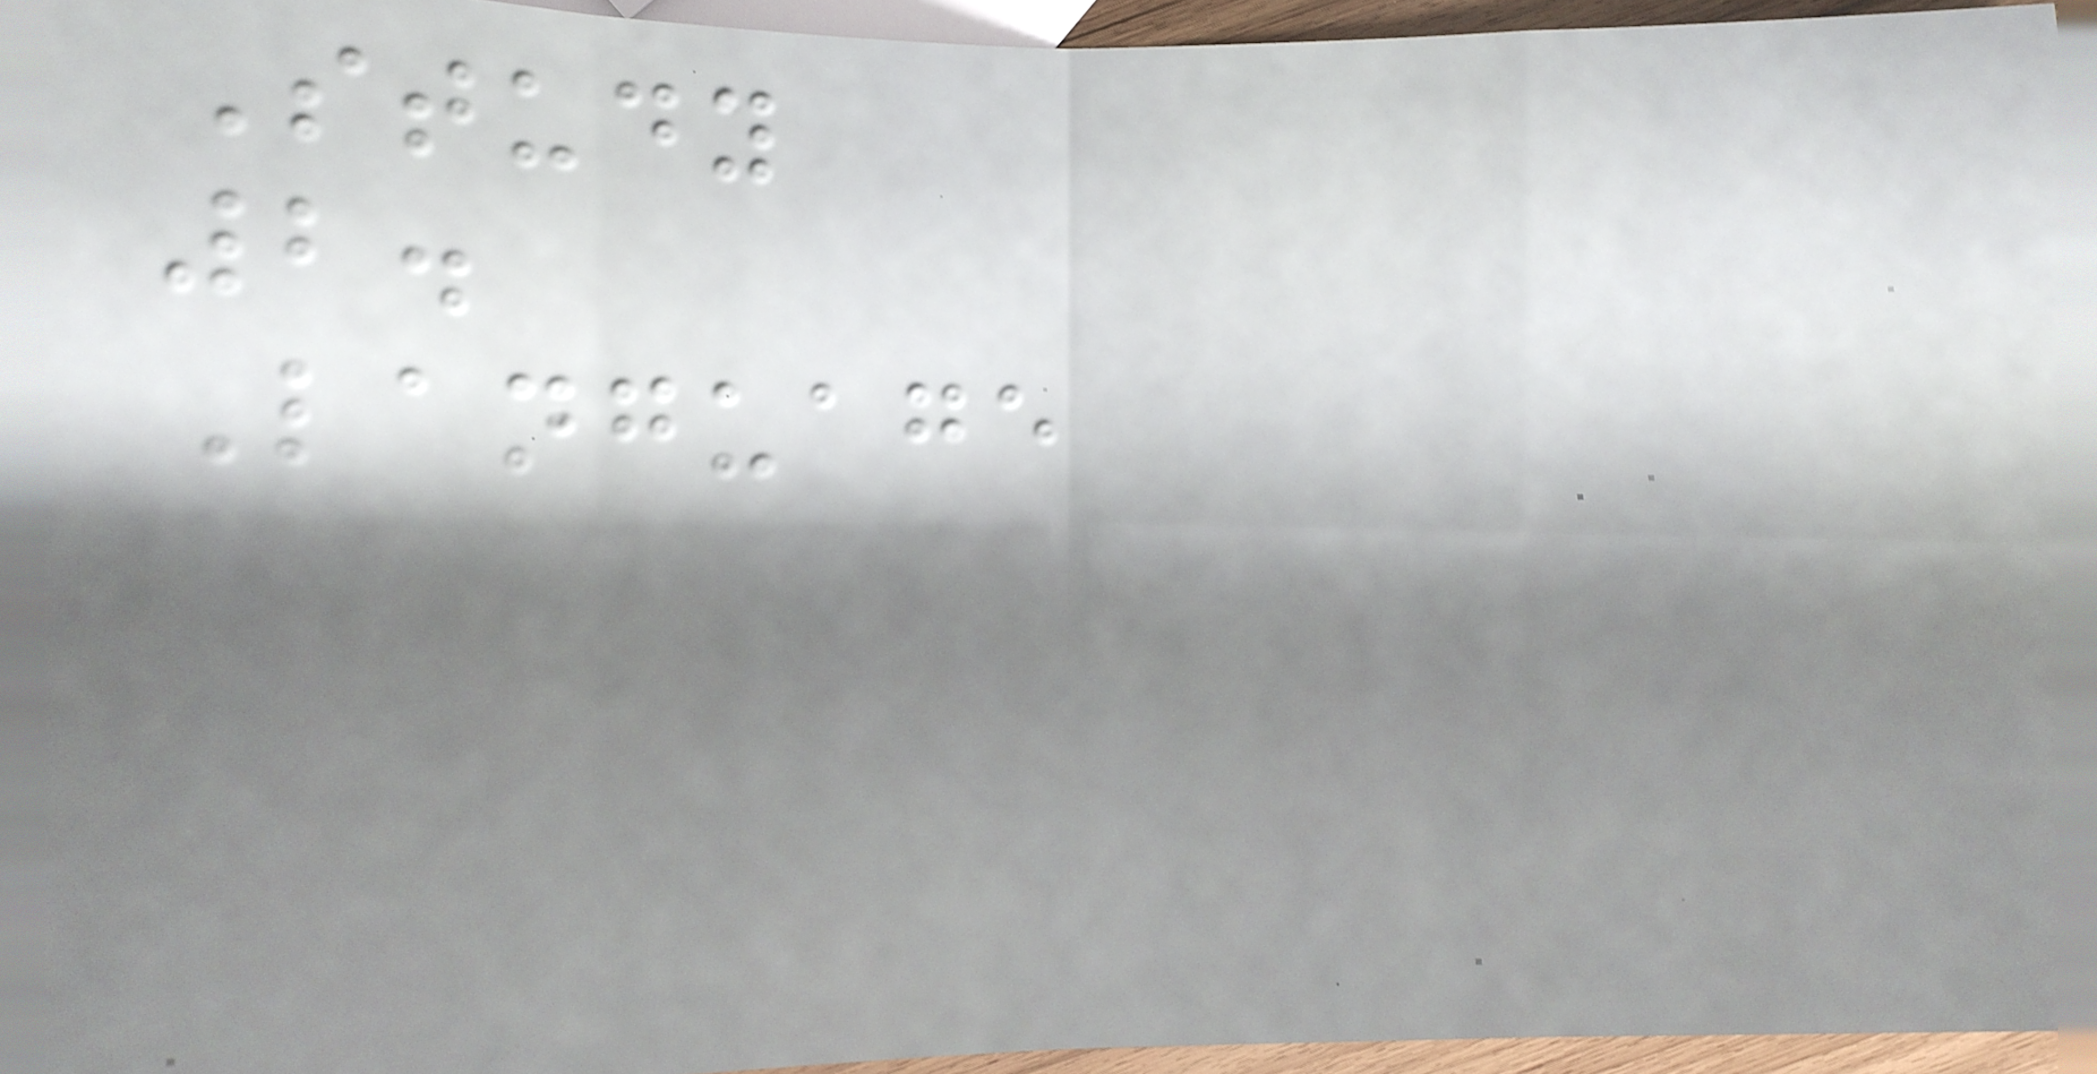Study
2.
Language
